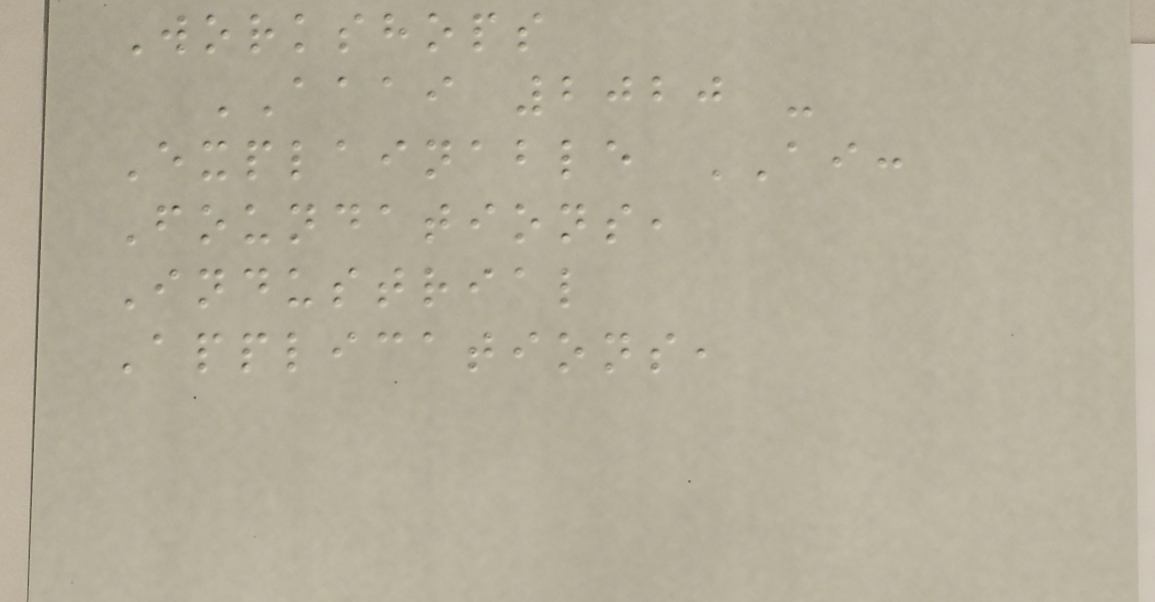Workshops
AAAI 2020 -
Explainable AI:
Foundations,
Industrial
Applications,
